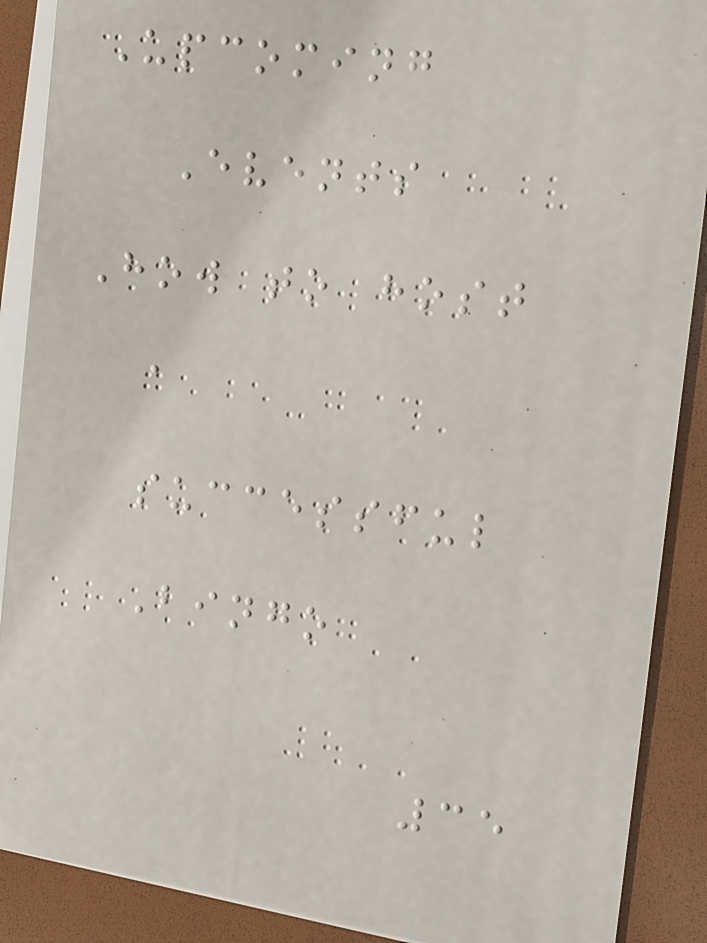Upcoming
Events
How to host
a
successful
Bingo
35
